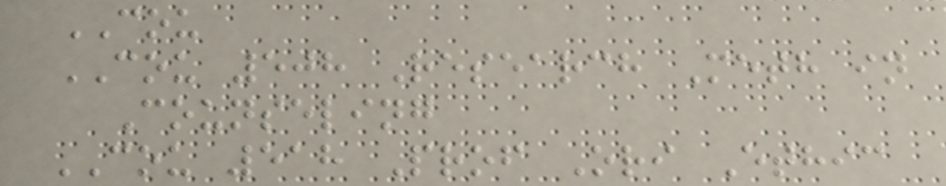COU
COU 508 Research Meth in
Counseling
COU 518 Prof Ori Ethic
